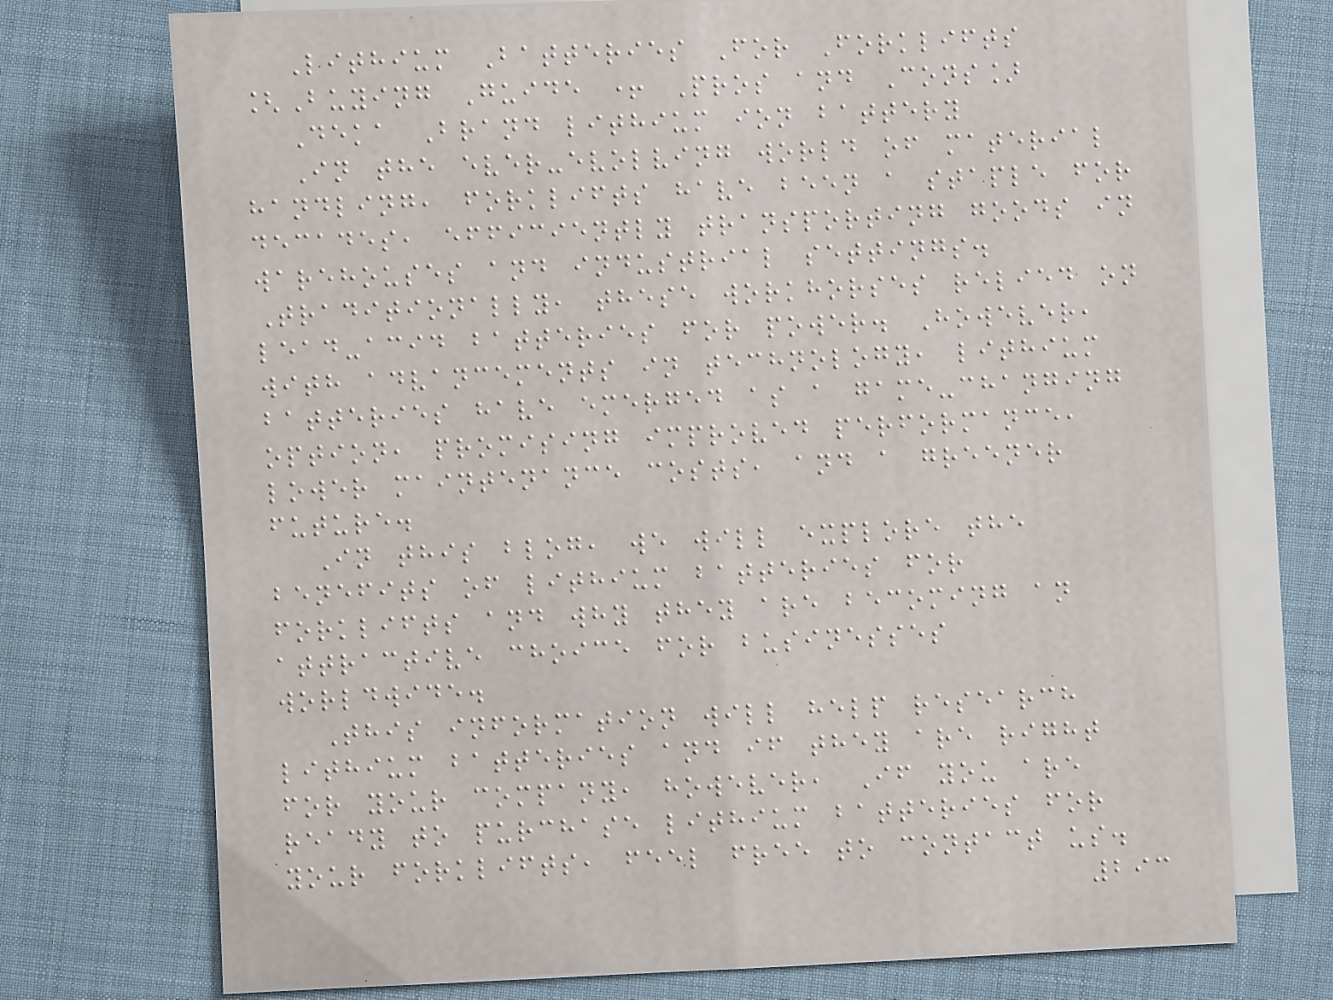Lithium Batteries For Forklifts
[Buying Guide + Pros and Cons]
Deka Brand lithium ion battery
In the ever-evolving world of material
handling, forklifts have been a staple for
decades, efficiently transporting goods in
warehouses and industrial settings.
Traditionally, these workhorses relied on
lead-acid batteries for power. However,
with advancements in technology, lithium
batteries have emerged as a game-changing
option, promising improved performance,
lower maintenance costs, and a greener
future.
In this blog, we will explore the
benefits of lithium batteries for
forklifts and why they are becoming an
attractive choice for businesses
worldwide.
This information will help research
lithium batteries and if they are right
for your company, however, If you are
ready to purchase lithium batteries for
your forklifts, feel free to contact us.
293
